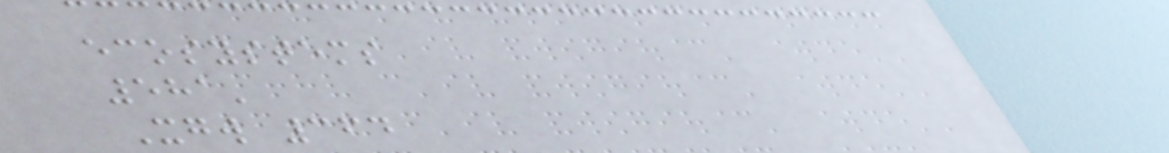ecosystems
581'
Xgw 364
